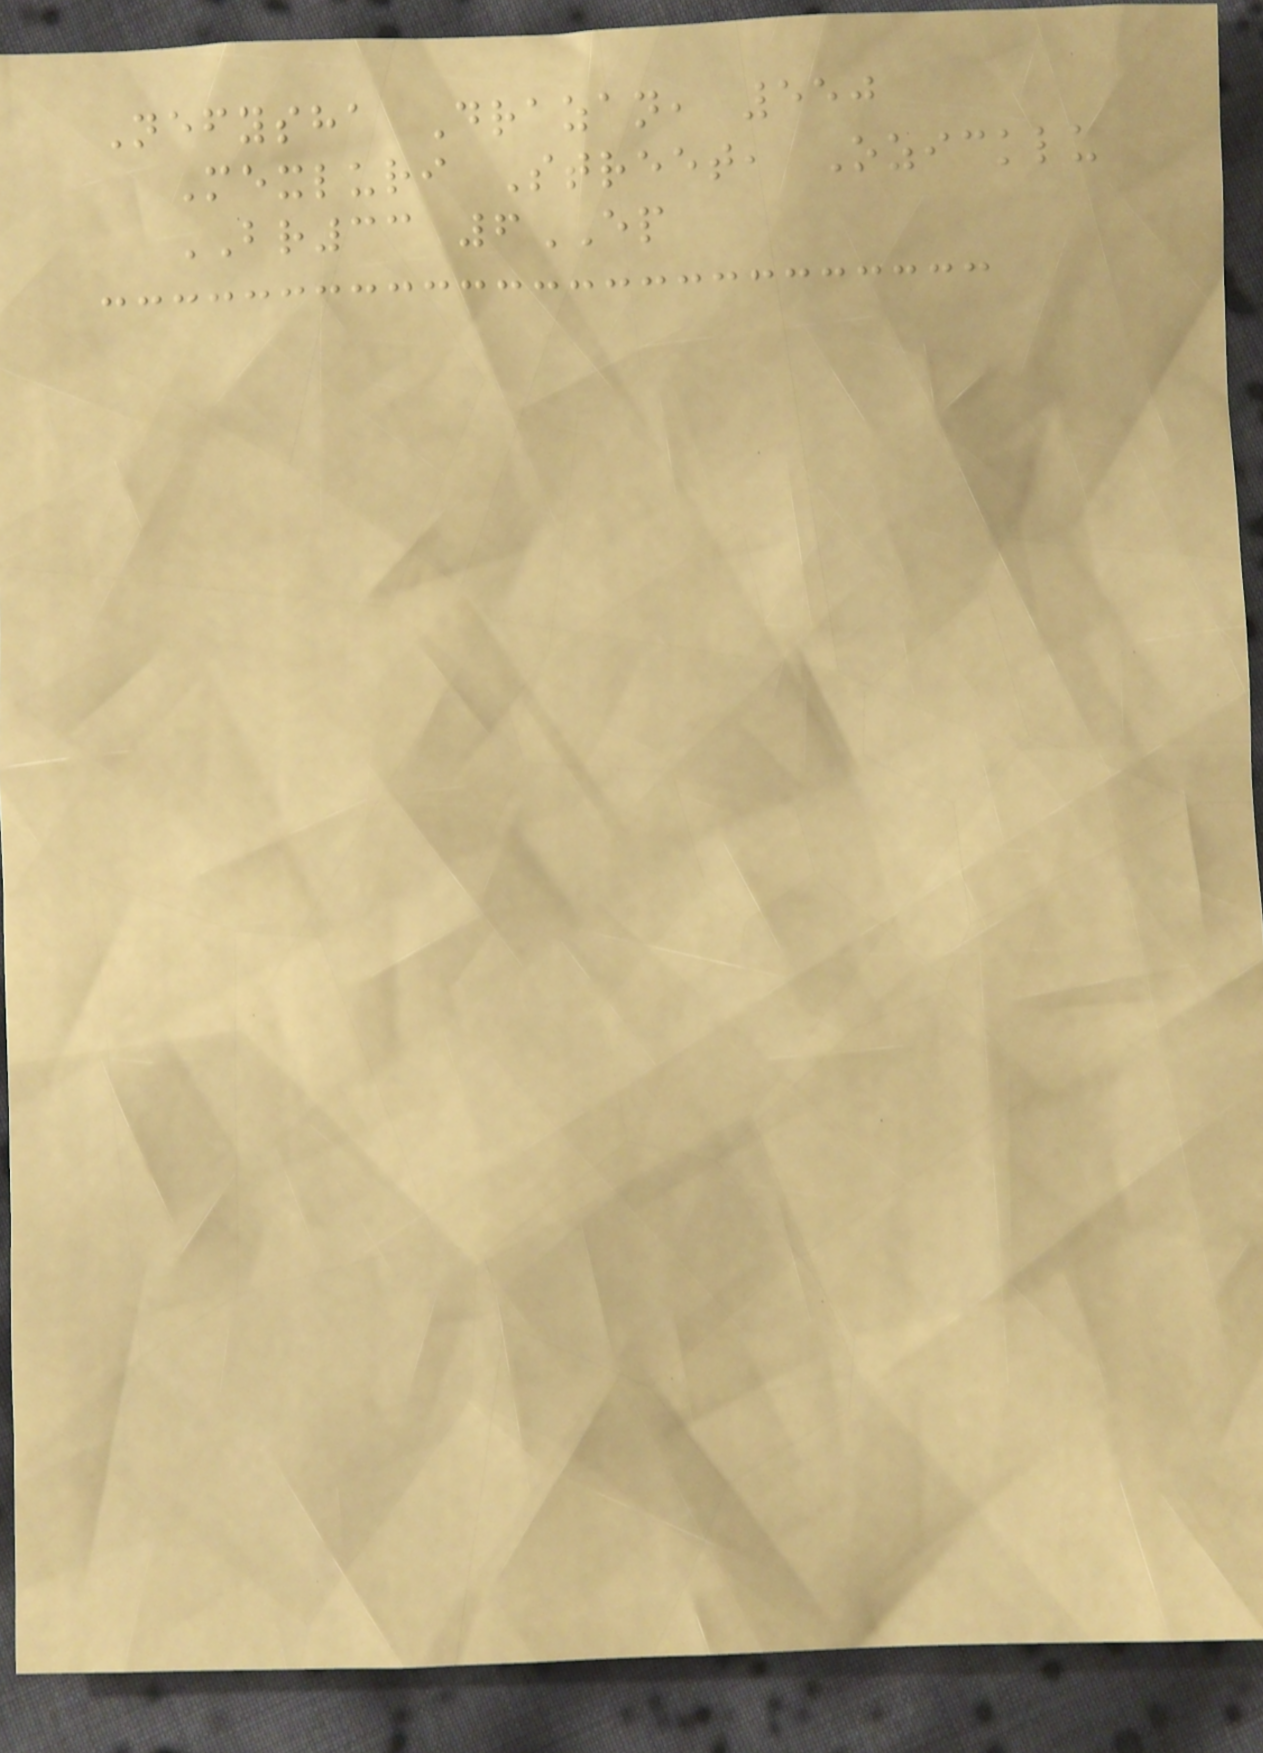Nefysha Drazan, 550
Mexluri Street, Ozicklu
BR33 6EP
